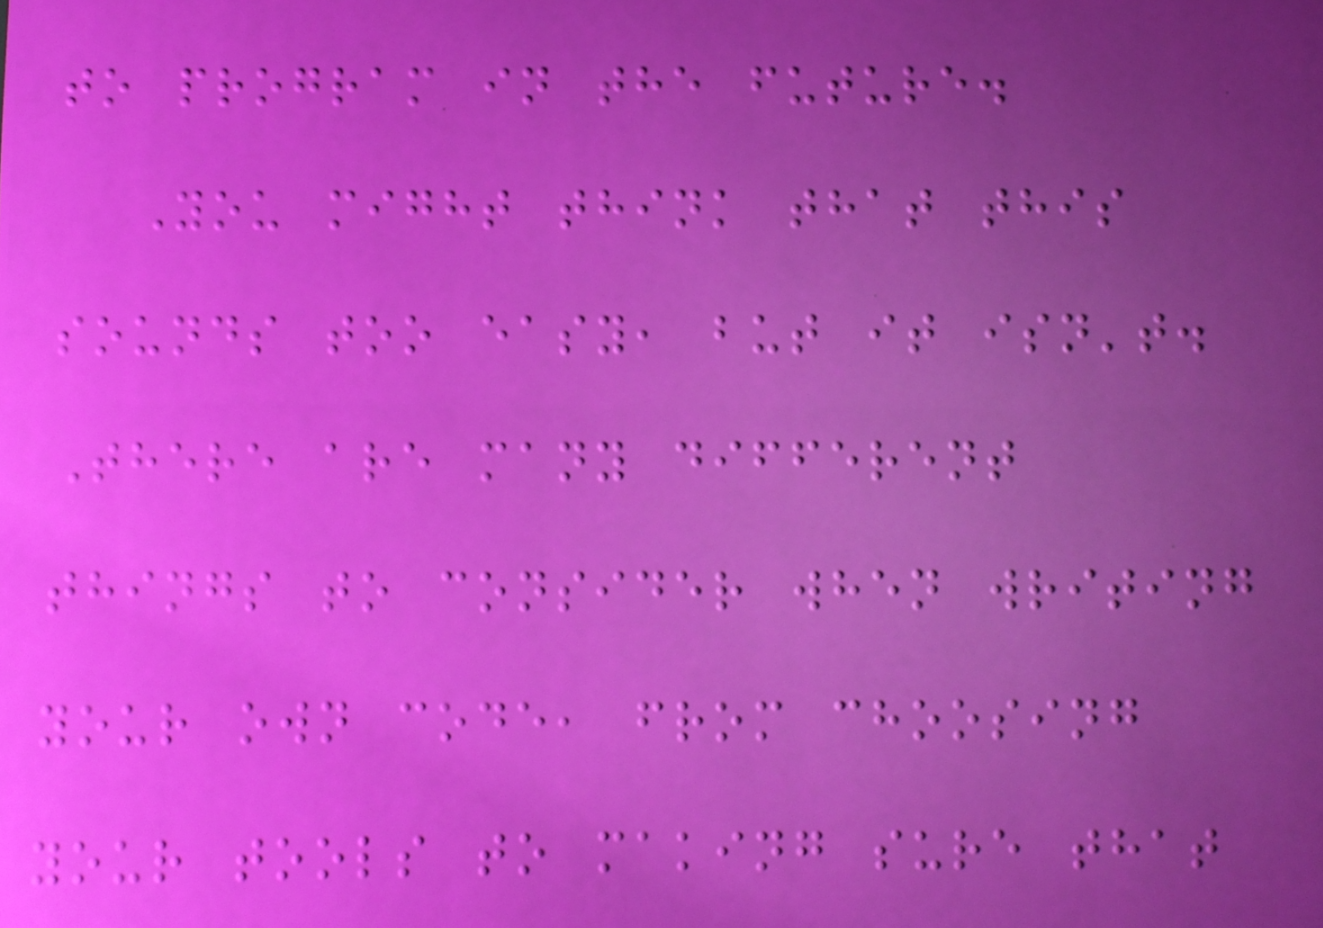to program in the future.
You might think that this
sounds too easy, but it isn't.
There are many different
things to consider when writing
your own code, from choosing
your tools to making sure that
